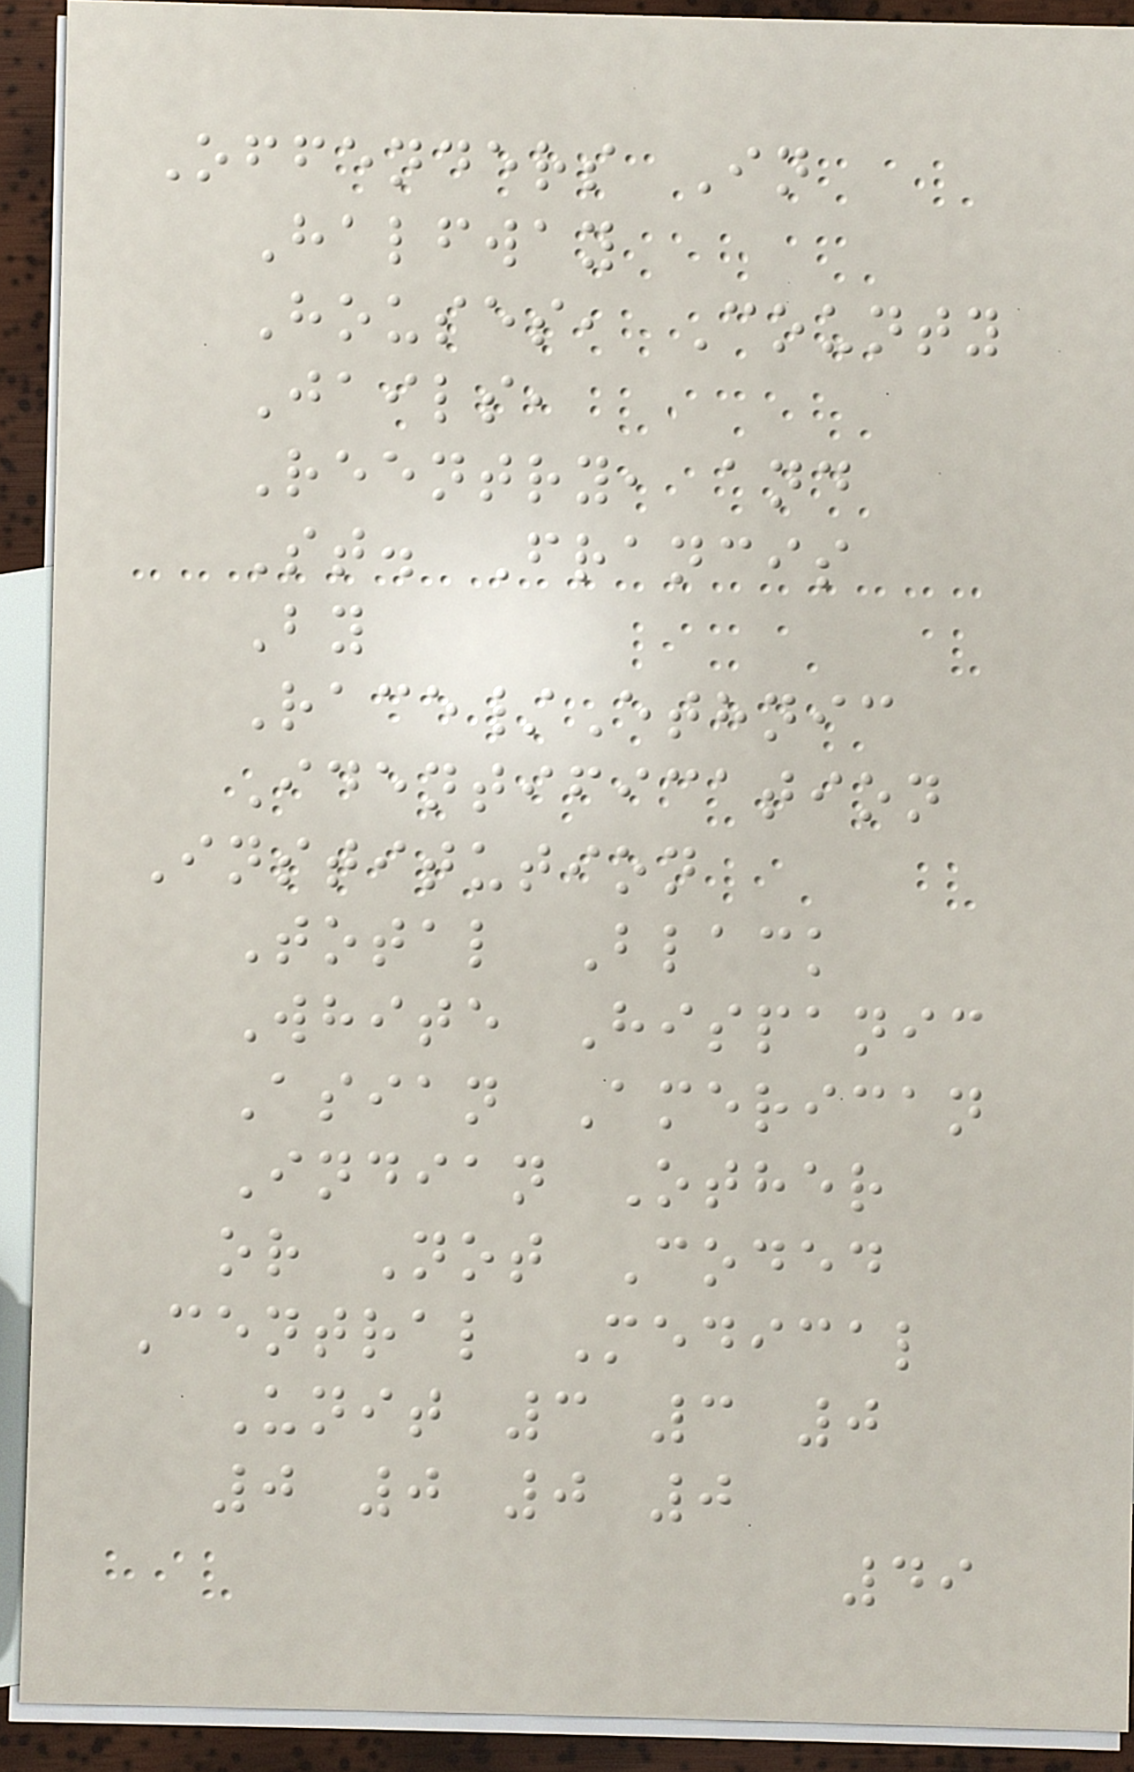Offenders In
Halfway
Houses, County
Jails,
Reentry, and
St. Francis
By
Race/Ethnic
Identification
Institution
Total Black
White Hispanic
Asian American
Indian Other
or Not Coded
Central Medical
Unit 3 3 0
0 0 0 0
49
